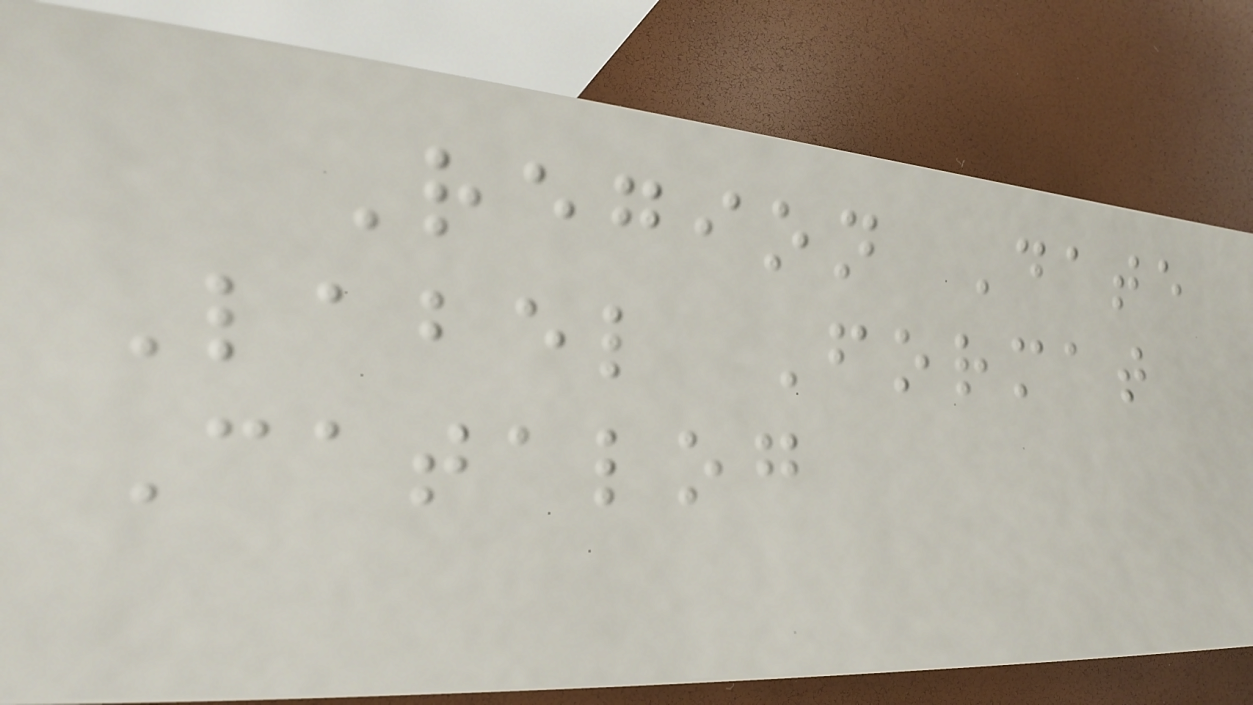Region Date
Label Format
Catalog
